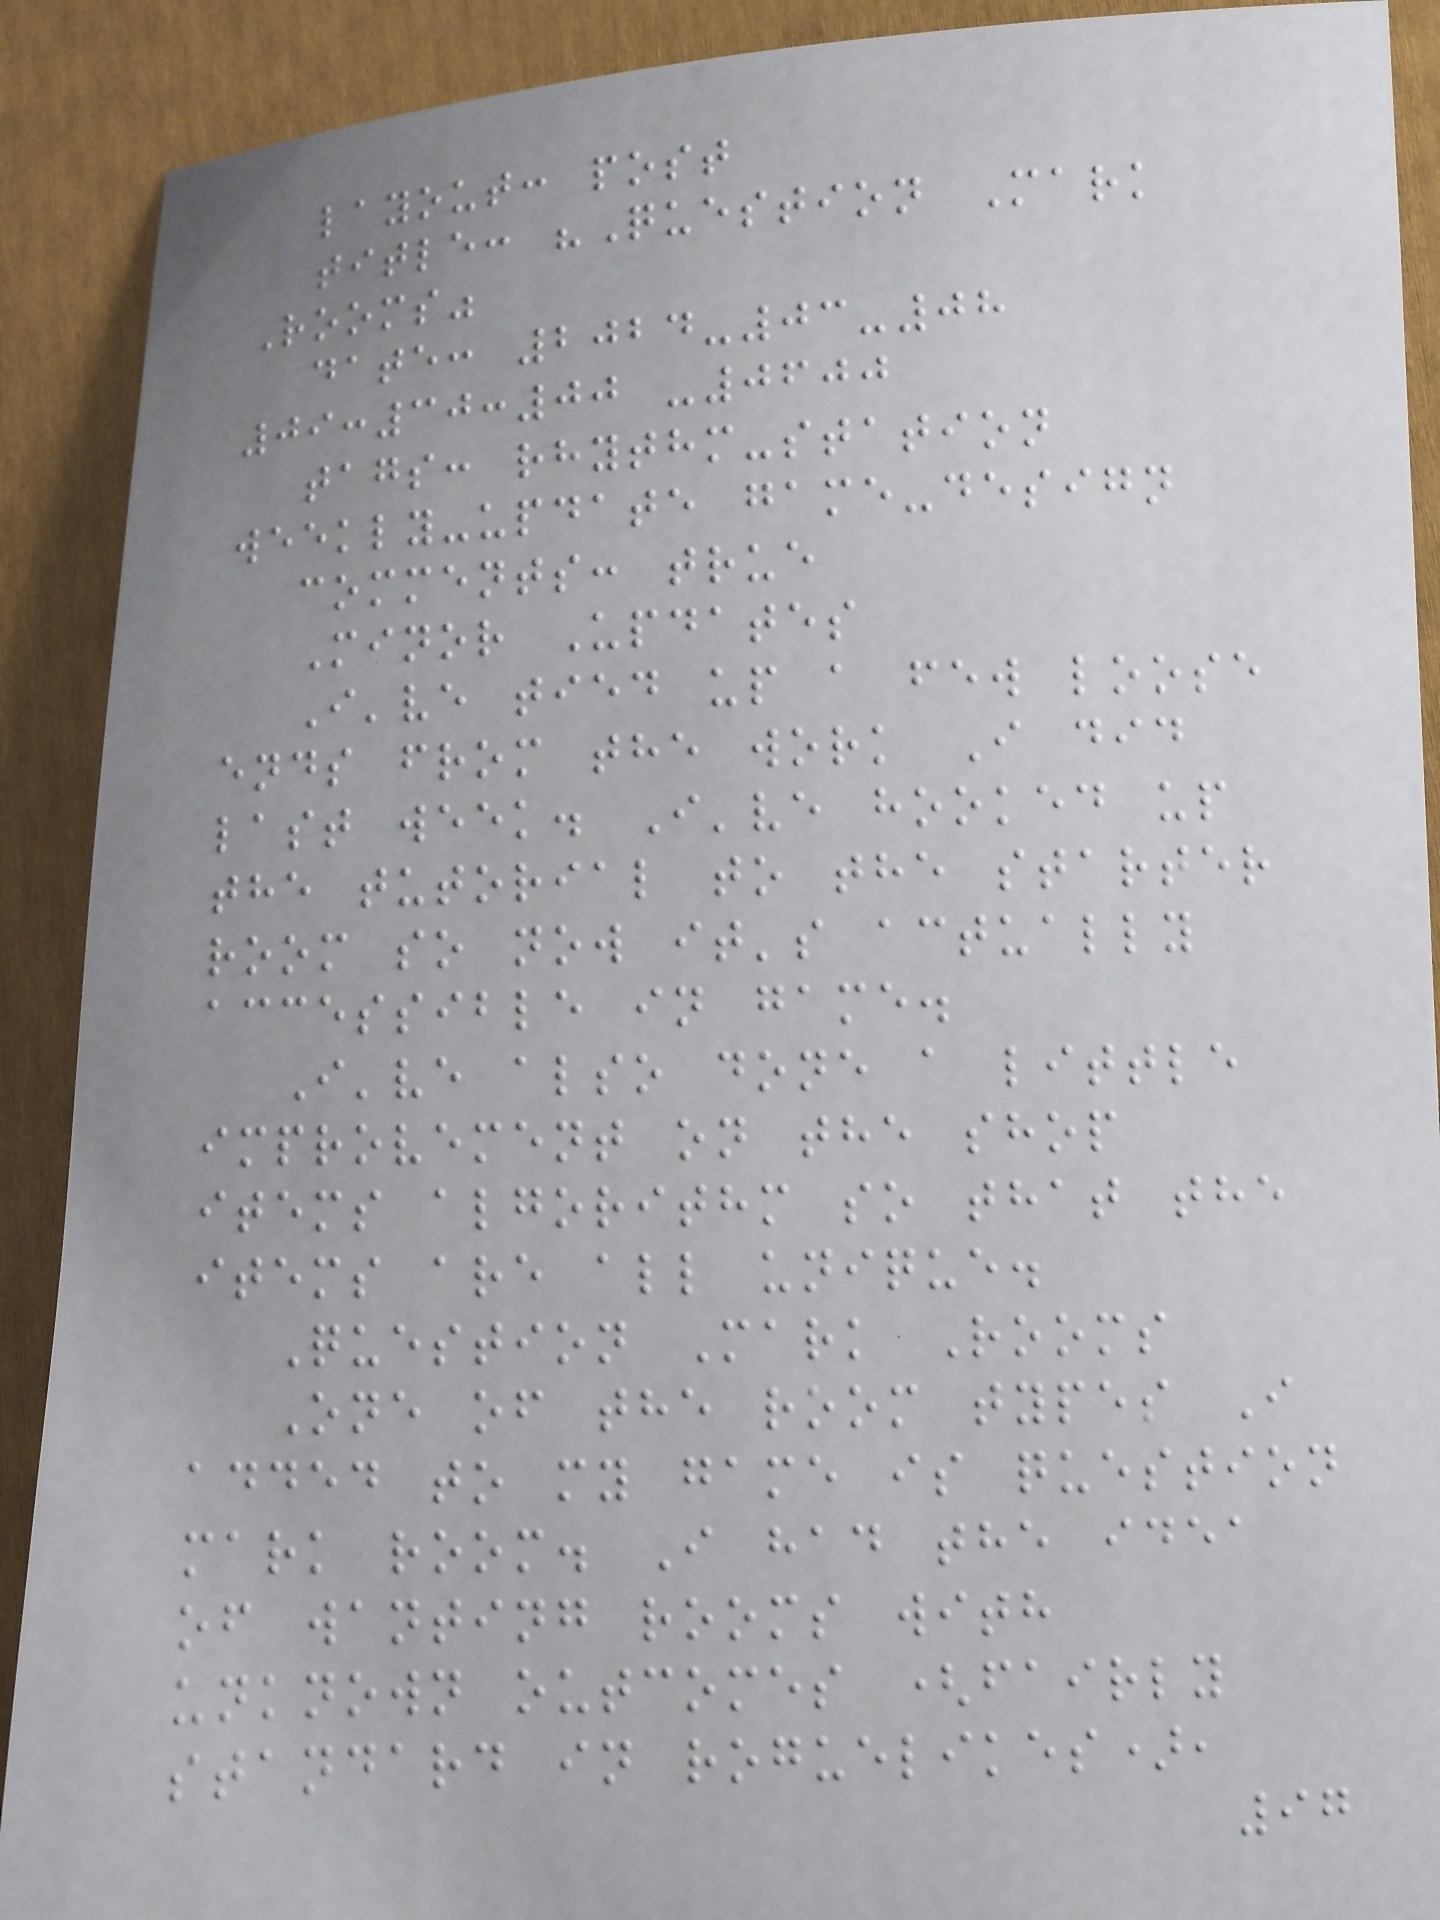layout: post
title: "Question Mark
Rooms"
date: 2024-03-08
09:30:00 -0600
tags: rhythm-station
weekly-update game-design
comments: true
Minor Updates
I've tied up a few loose
ends from the work I did
last week. I've hooked up
the tutorial to the starter
room so now it's actually
accessible in game.
I've also done a little
improvement on the shop
items algorithm so that the
items are all unique.
Question Mark Rooms
One of the room types I
added to my game is question
mark room. I had the idea
of wanting rooms with
unknown outcomes (fairly
standard in roguelikes),
97
